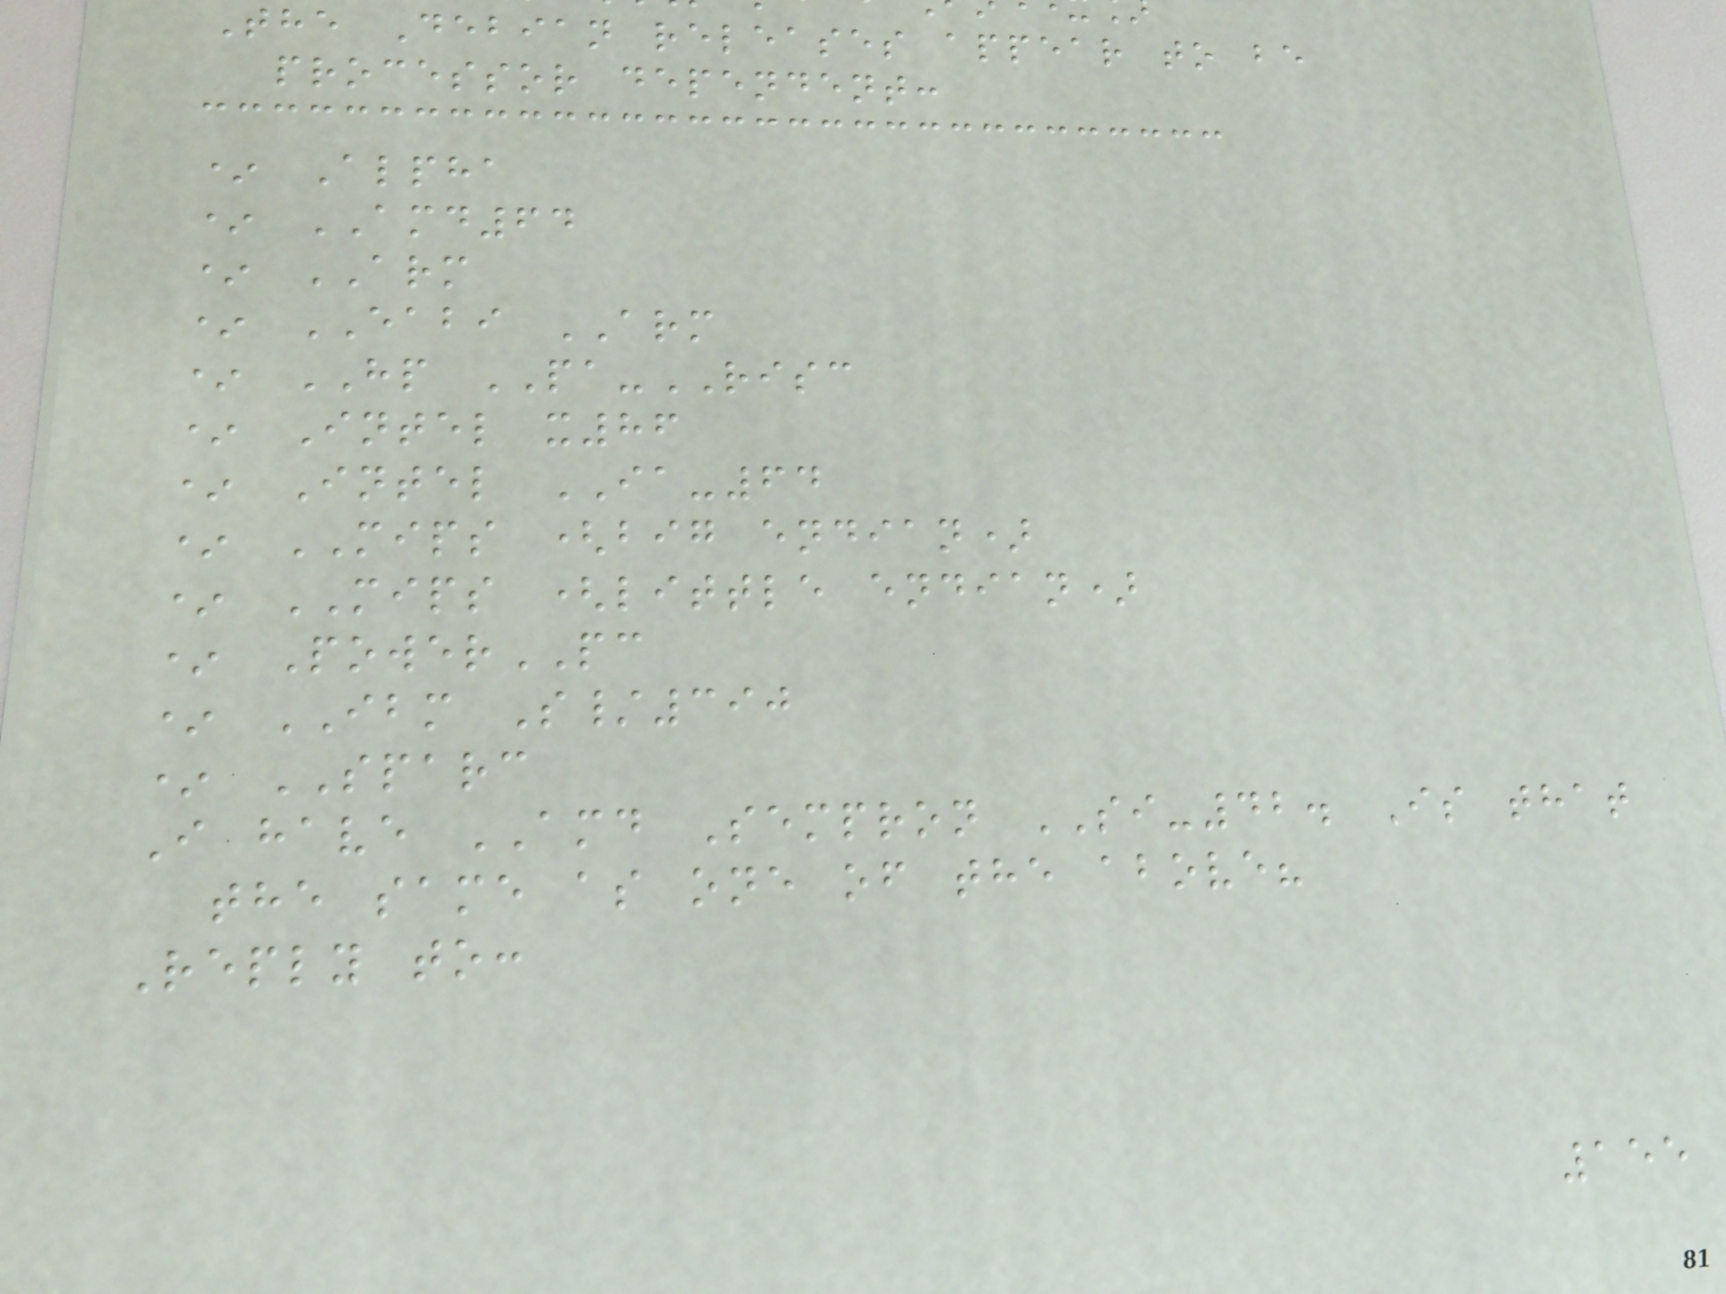The Debian releases appear to be
processor dependent:
* Alpha
* AMD64
* ARM
* EABI ARM
* HP PA-RISC
* Intel x86
* Intel IA-64
* MIPS (big endian)
* MIPS (little endian)
* PowerPC
* IBM S/390
* SPARC
I have AMD Sempron SI-42. Is that
the same as one of the above?
Reply to:
155
